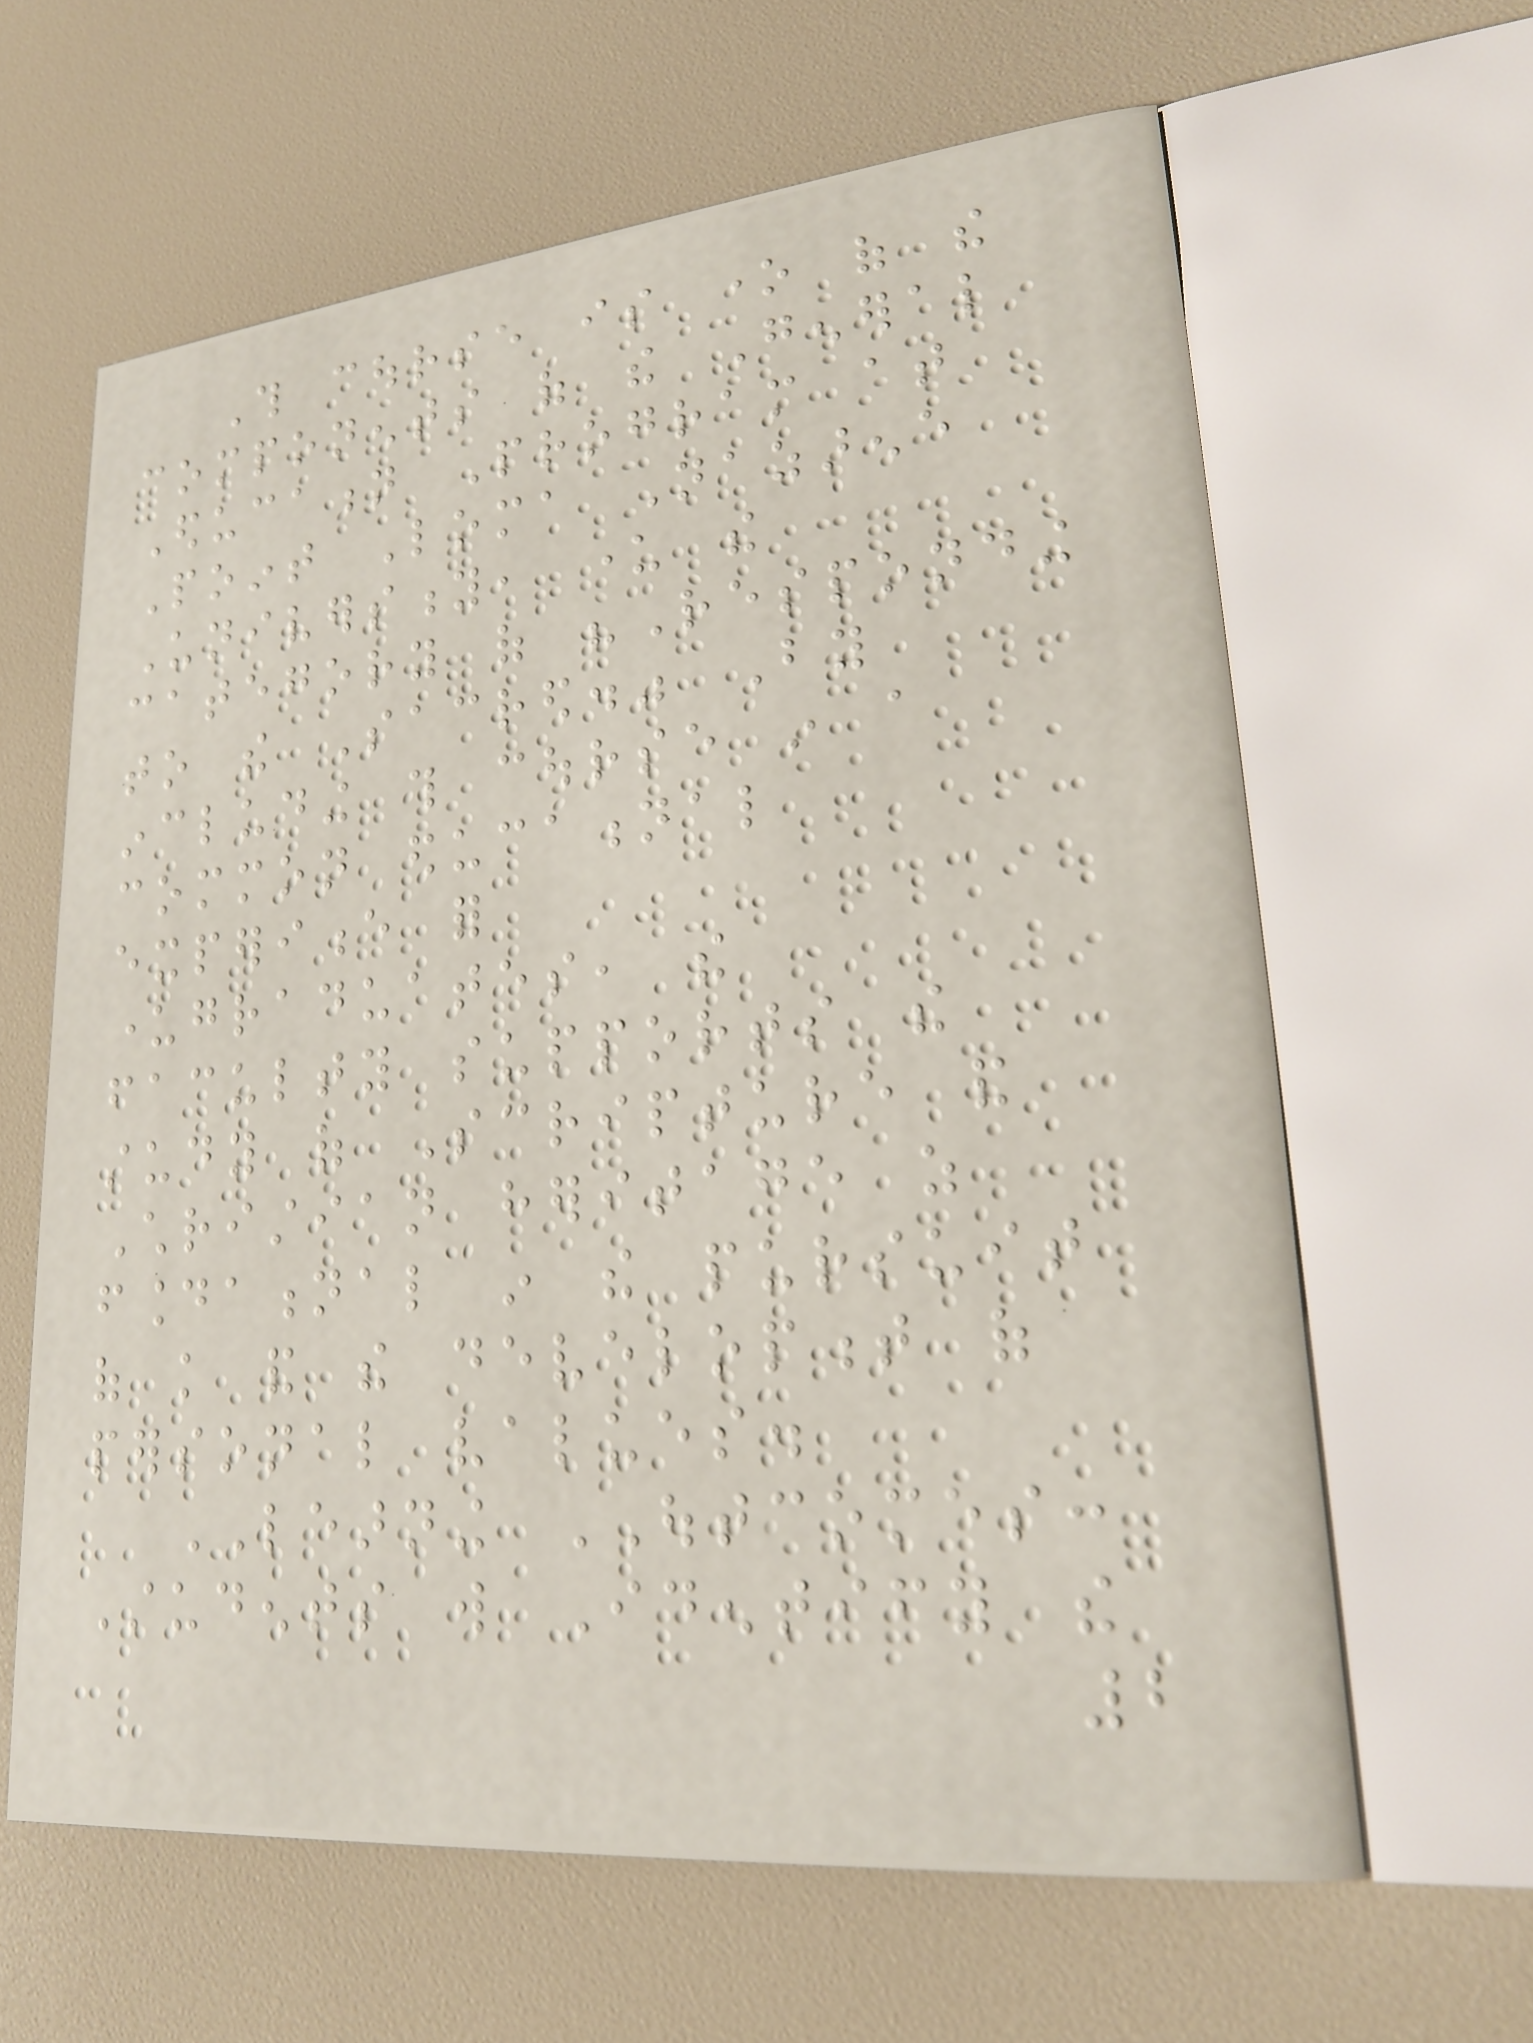This course is one of the
components of the General
Education Program at
Point Loma Nazarene
University, under the
category of "Responding
to the Sacred." By
including this course in a
common educational
experience for
undergraduates, the
faculty supports the
study of Scripture and
Christian heritage as
foundational in the pursuit
of knowledge and the development of
personal values.
LEARNING OUTCOMES:
Students will Identify the
2
